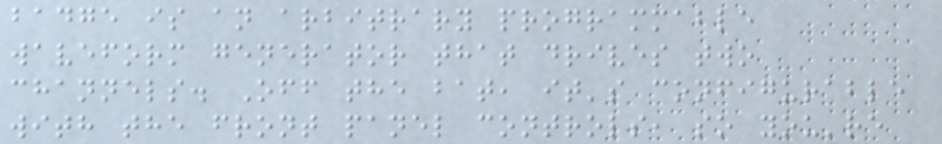badge is an arbitrary programmable
waveform generator that drives two
channels. Off the bat, it's configurable
with the front panel controls, so you're
